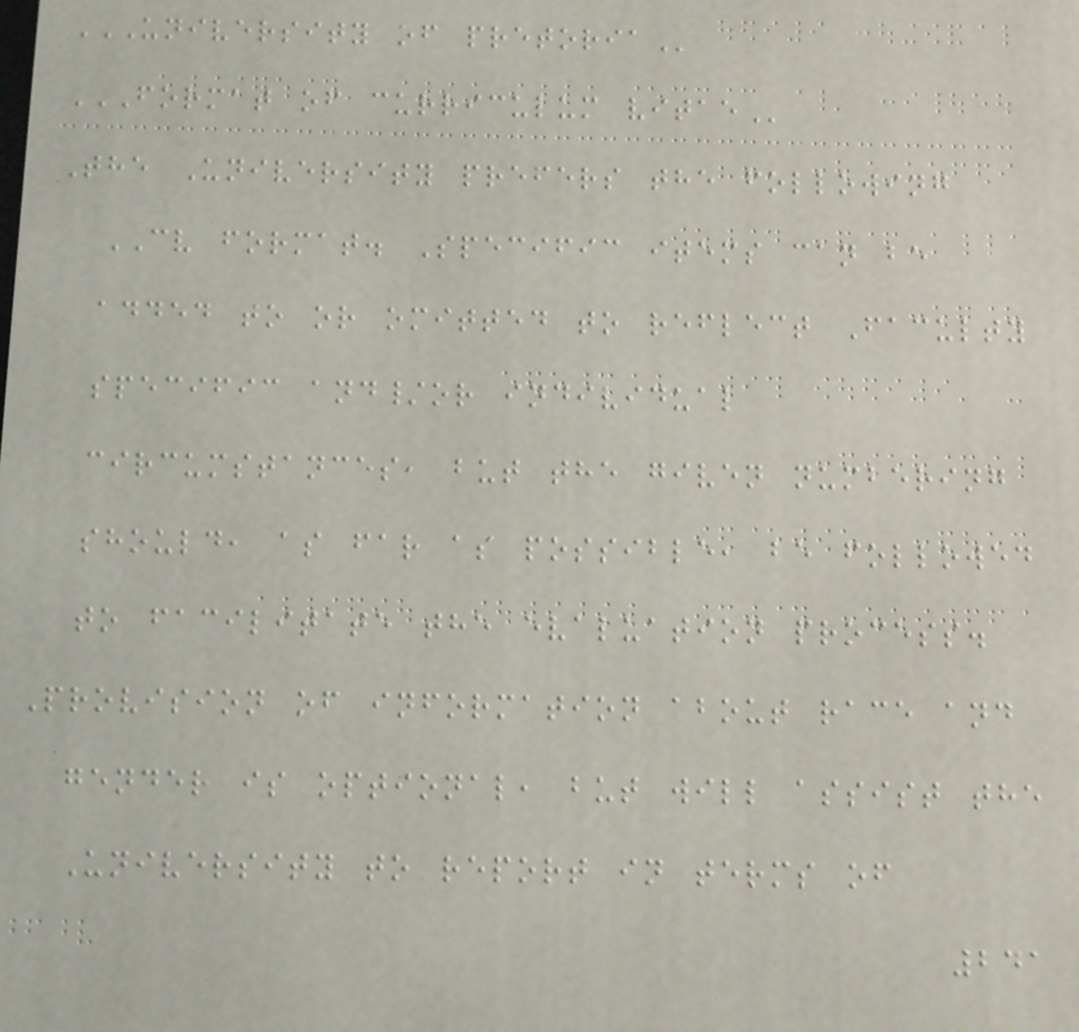UNIVERSITY OF PRETORIA
FORMAT OF CURRICULUM VITAE
The University prefers the following
CV format. Specific items can be
added to or omitted to reflect Faculty
specific and/or individual
circumstances, but the given numbering
should, as far as possible, be followed
to facilitate the evaluation process.
Provision of information about race and
gender is optional, but will assist the
University to report in terms of
241
